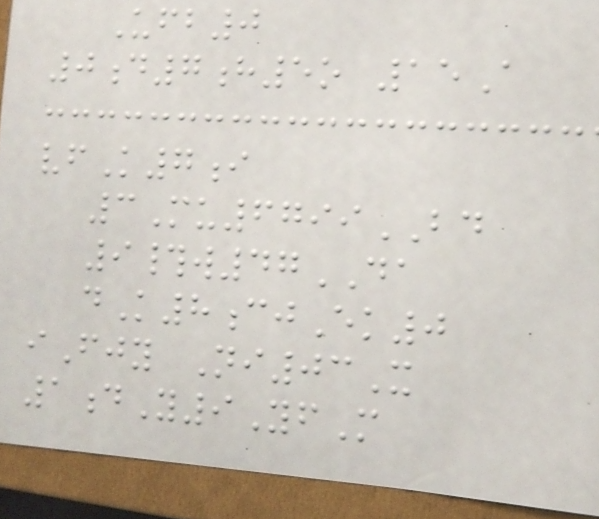Ufb0
0d7h5o 15A
vfK7i
3Mu6799BD
9#w47DA
dK8cjEk0
iFjy Ni03X
1dY9YfM
